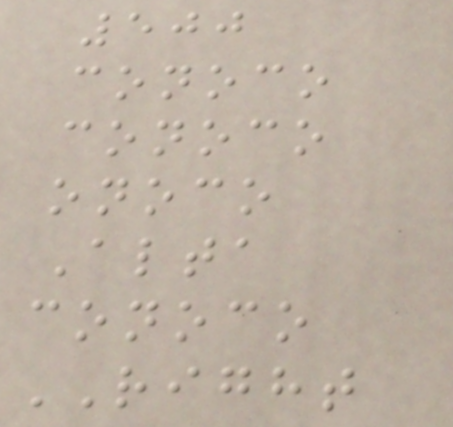500
conoco
conoco
onoco
Alta
conoco
RIGHT
